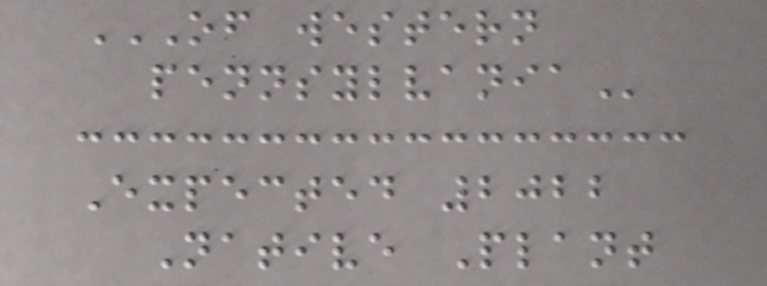OF WESTERN
PENNSYLVANIA
Expected 2022
Native Plant
